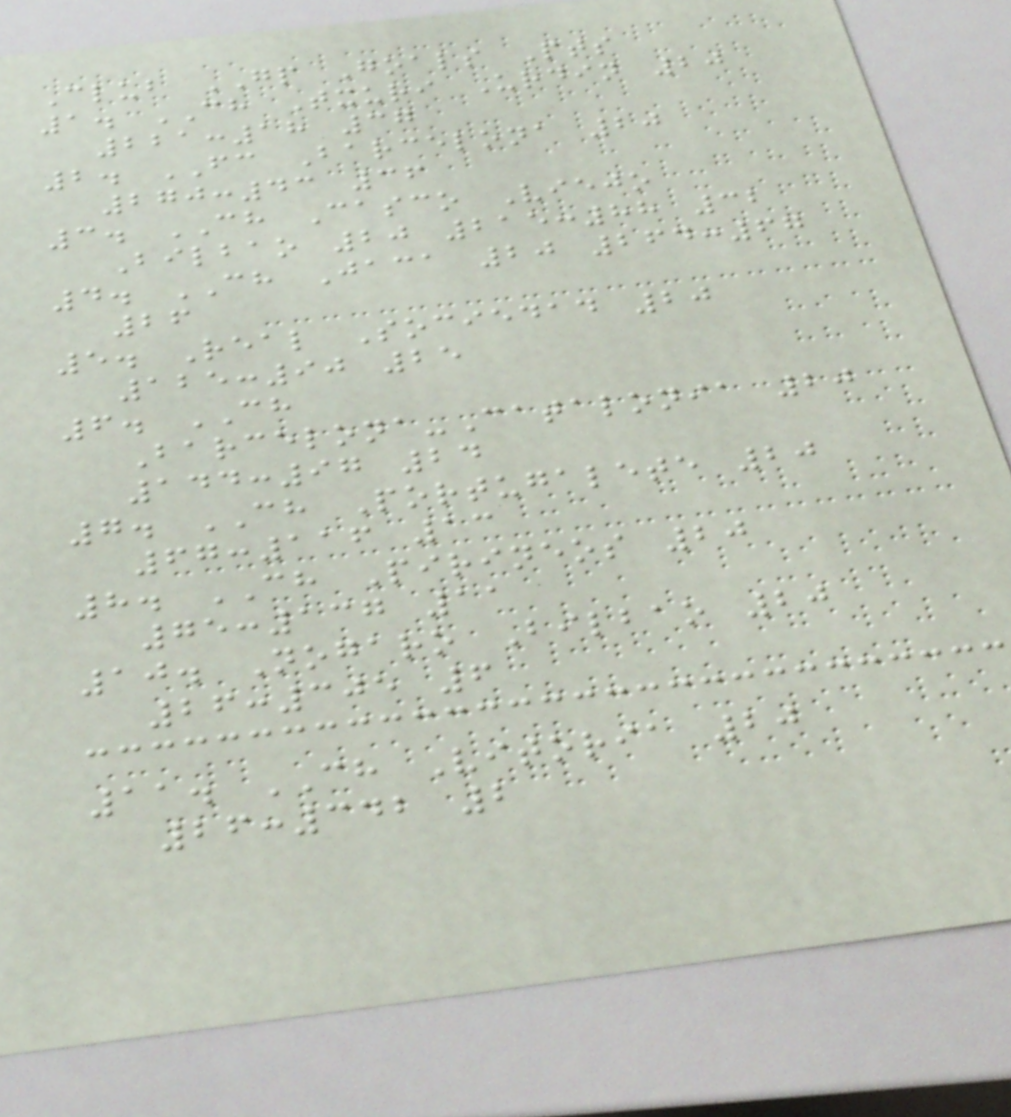Club GP Goals Pts
1. CH Txuri Urdin 20
221:18 37
2. FC Barcelona 20
270:43 36
3. CH Casco Viejo
Bilbao 20 215:88 32
4. CH Jaca 20 264:67
26
5. Real Sociedad 20
125:90 25
6. CH
Barcelona-Catalonia 20
144:97 24
7. CH Portugalete 20
67:116 13
8. CH Pirineos 20
75:137 11
10. Nogaro Bilbao 20
26:305 6
11. CH Vitoria 20
26:342 2
